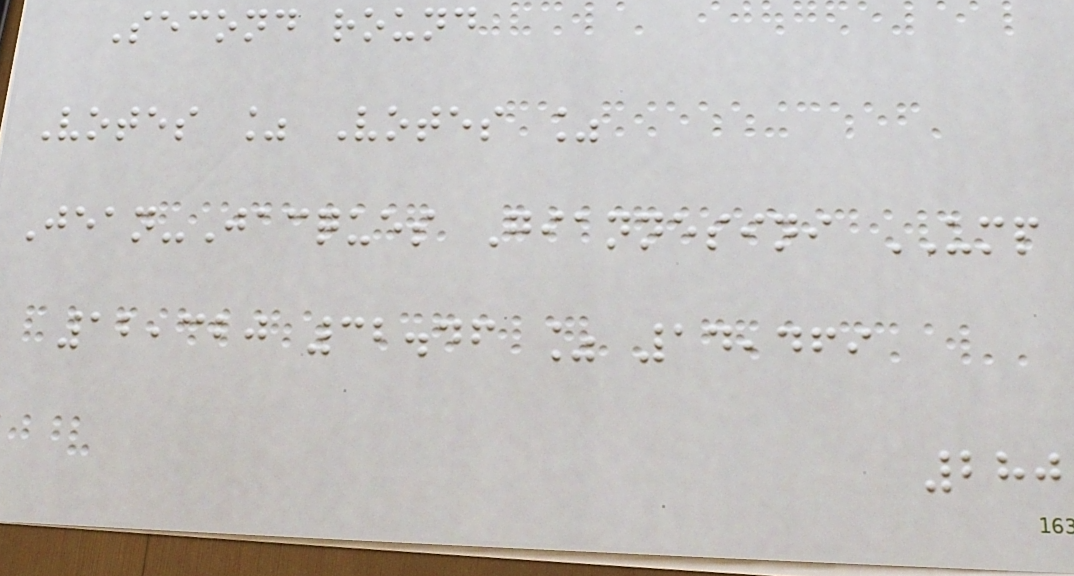Second round
Votes % Votes %
Jean-Jacques Giannesini UMP
12,320 32.46 % 14,469
280
